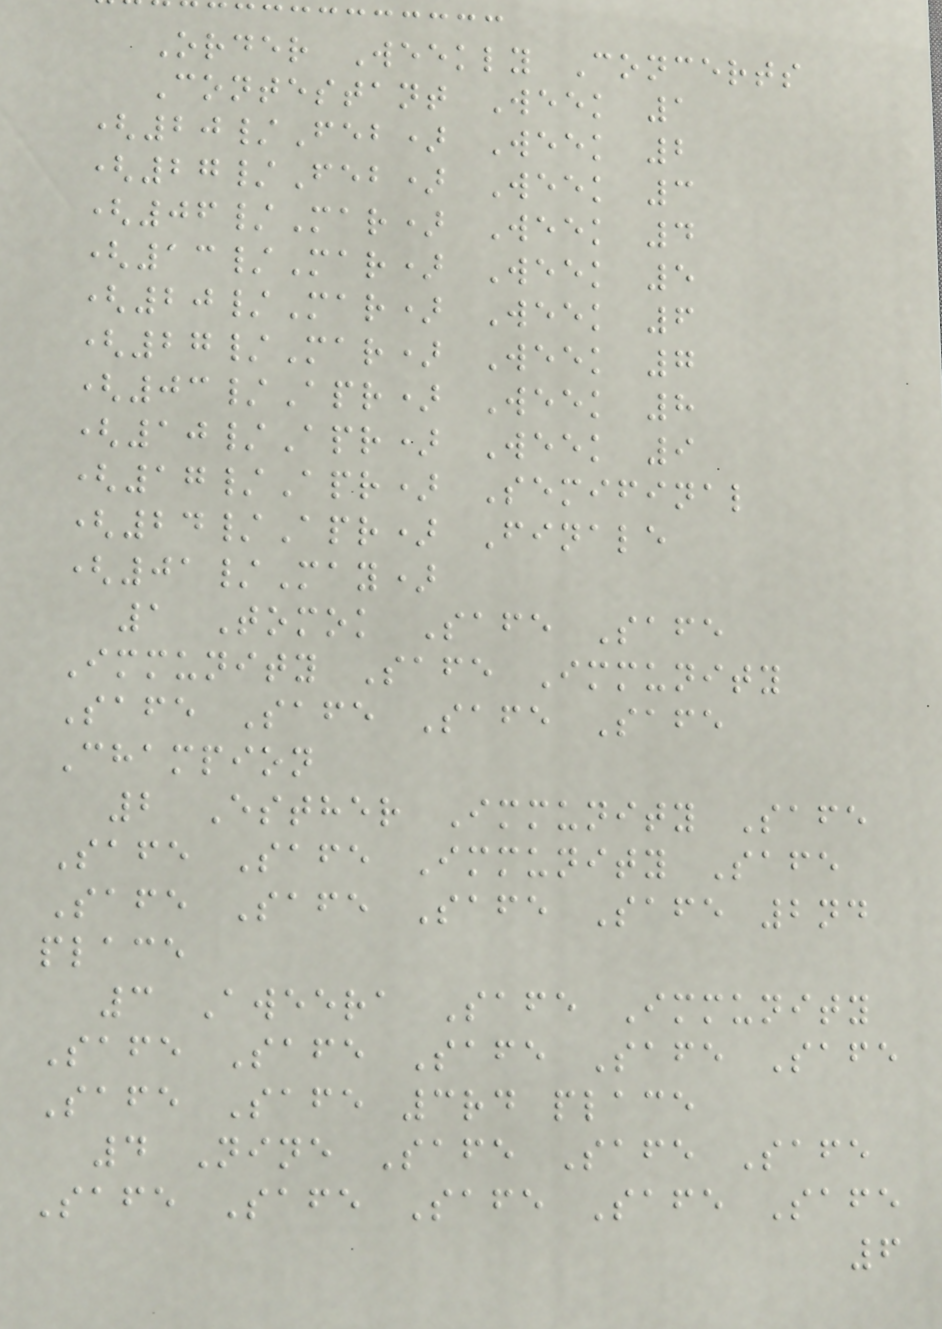Order Weekly Concerts
Contestant Week 1
(20/Feb) Week 2
(27/Feb) Week 3
(06/Mar) Week 4
(13/Mar) Week 5
(20/Mar) Week 6
(27/Mar) Week 7
(03/Apr) Week 8
(10/Apr) Week 9
(17/Apr) Semifinal
(24/Apr) Finale
(01/May)
1 Tomok Safe Safe
Immunity Safe Immunity
Safe Safe Safe Safe
Champion
2 Esther Immunity Safe
Safe Safe Immunity Safe
Safe Safe Safe Safe 2nd
place
3 Aweera Safe Immunity
Safe Safe Safe Safe Safe
Safe Safe 3rd place
4 Nine Safe Safe Safe
Safe Safe Safe Safe Safe
6
